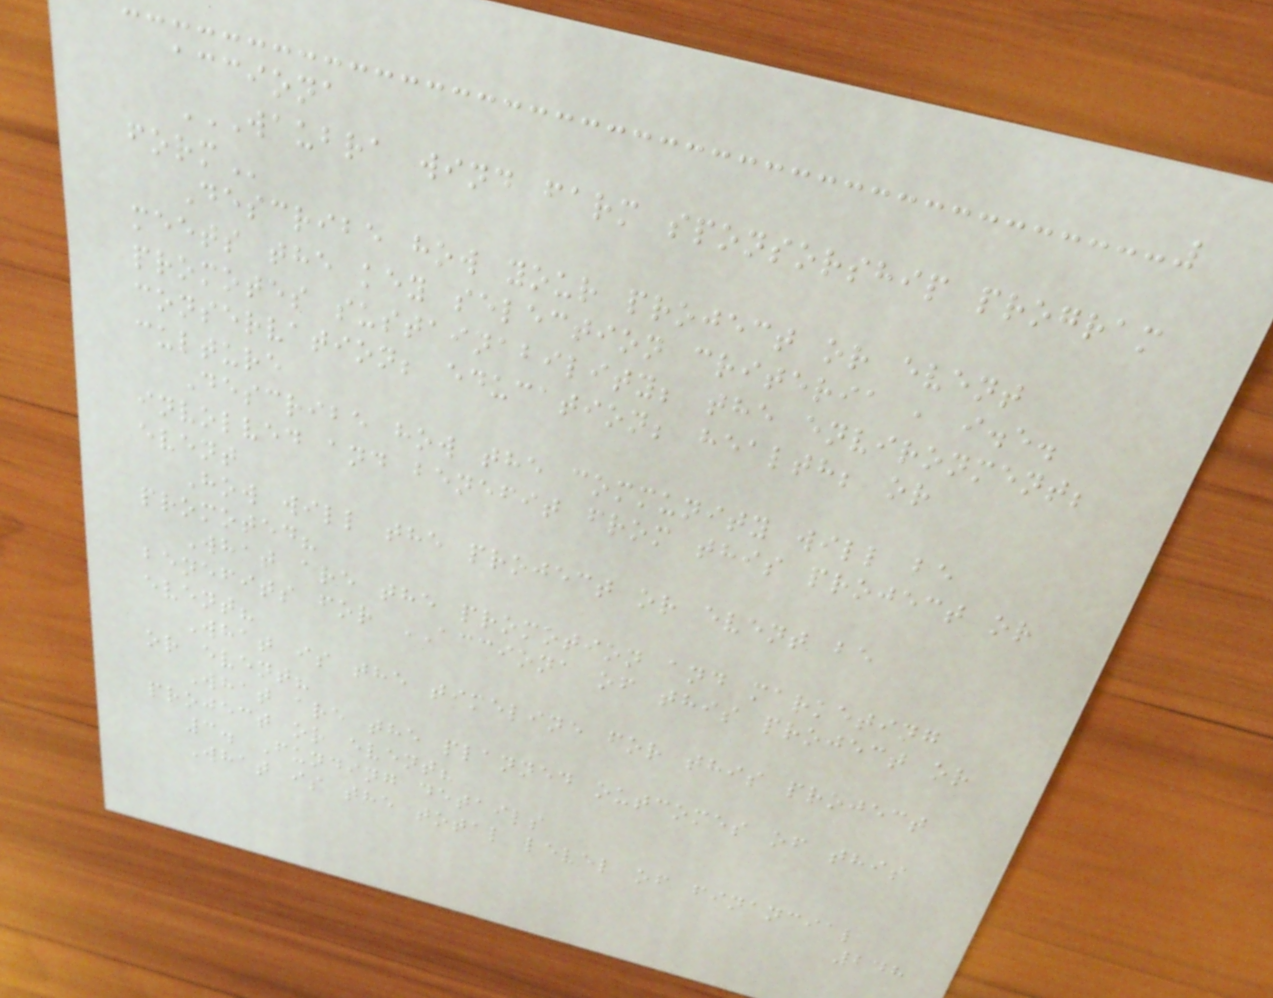acciona
WAUBRA WIND FARM SPONSORSHIP PROGRAM
FORM
Describe how your project or event
meets the key selection criteria , i.e.
promotes sustainability; the environment;
conservation; education; health; or
culture
Describe how the community will be
involved and benefit from this project or
event
How will the project or event be
promoted?
What are the promotion and marketing
benefits for ACCIONA of this project or
event?
What is the timeline for this project
or event?
What are the planned outcomes of this
project or event?
3. Funding details
What is the total level of financial
248
